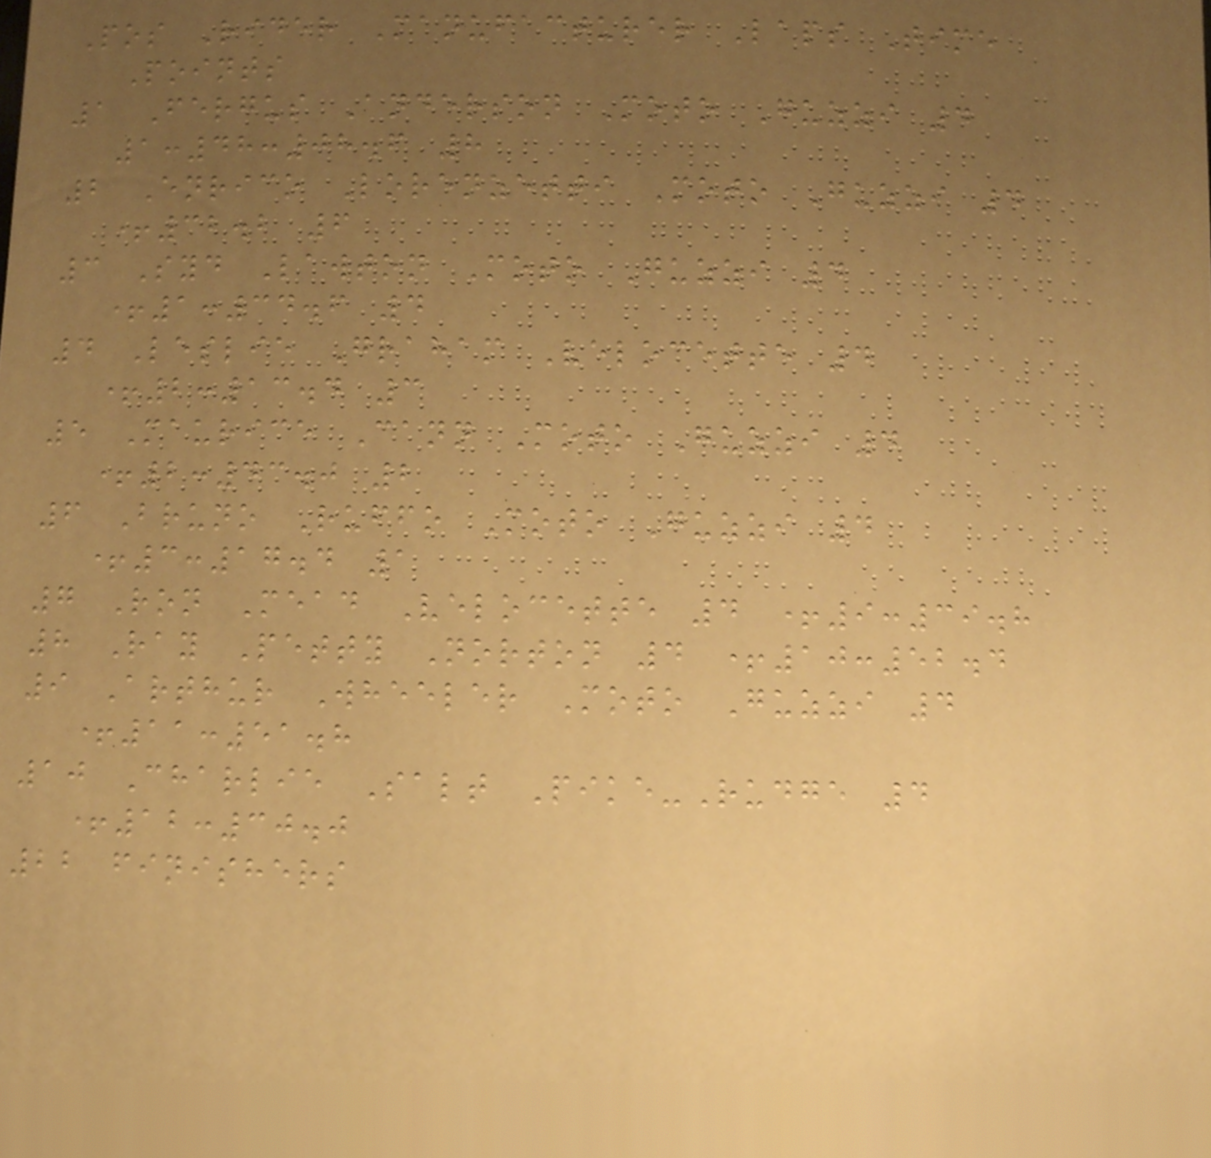Pos Rider Manufacturer Laps Time
Points
1 Fergus Anderson Moto Guzzi 4
1:48:08.6 8
2 Enrico Lorenzetti Moto Guzzi 4
+32.2 6
3 Syd Lawton Moto Guzzi 4
+1:34.6 4
4 Leslie Graham Velocette 4
+2:13.4 3
5 Maurice Cann Moto Guzzi 4
+2:43.0 2
6 Bruno Ruffo Moto Guzzi 4
+3:17.4 1
7 Ron Mead Velocette 4 +9:39.8
8 Ray Petty Norton 4 +10:52.4
9 Arthur Wheeler Moto Guzzi 4
+11:51.8
10 Charlie Salt Pike-Rudge 4
+12:30.0
22 finishers
